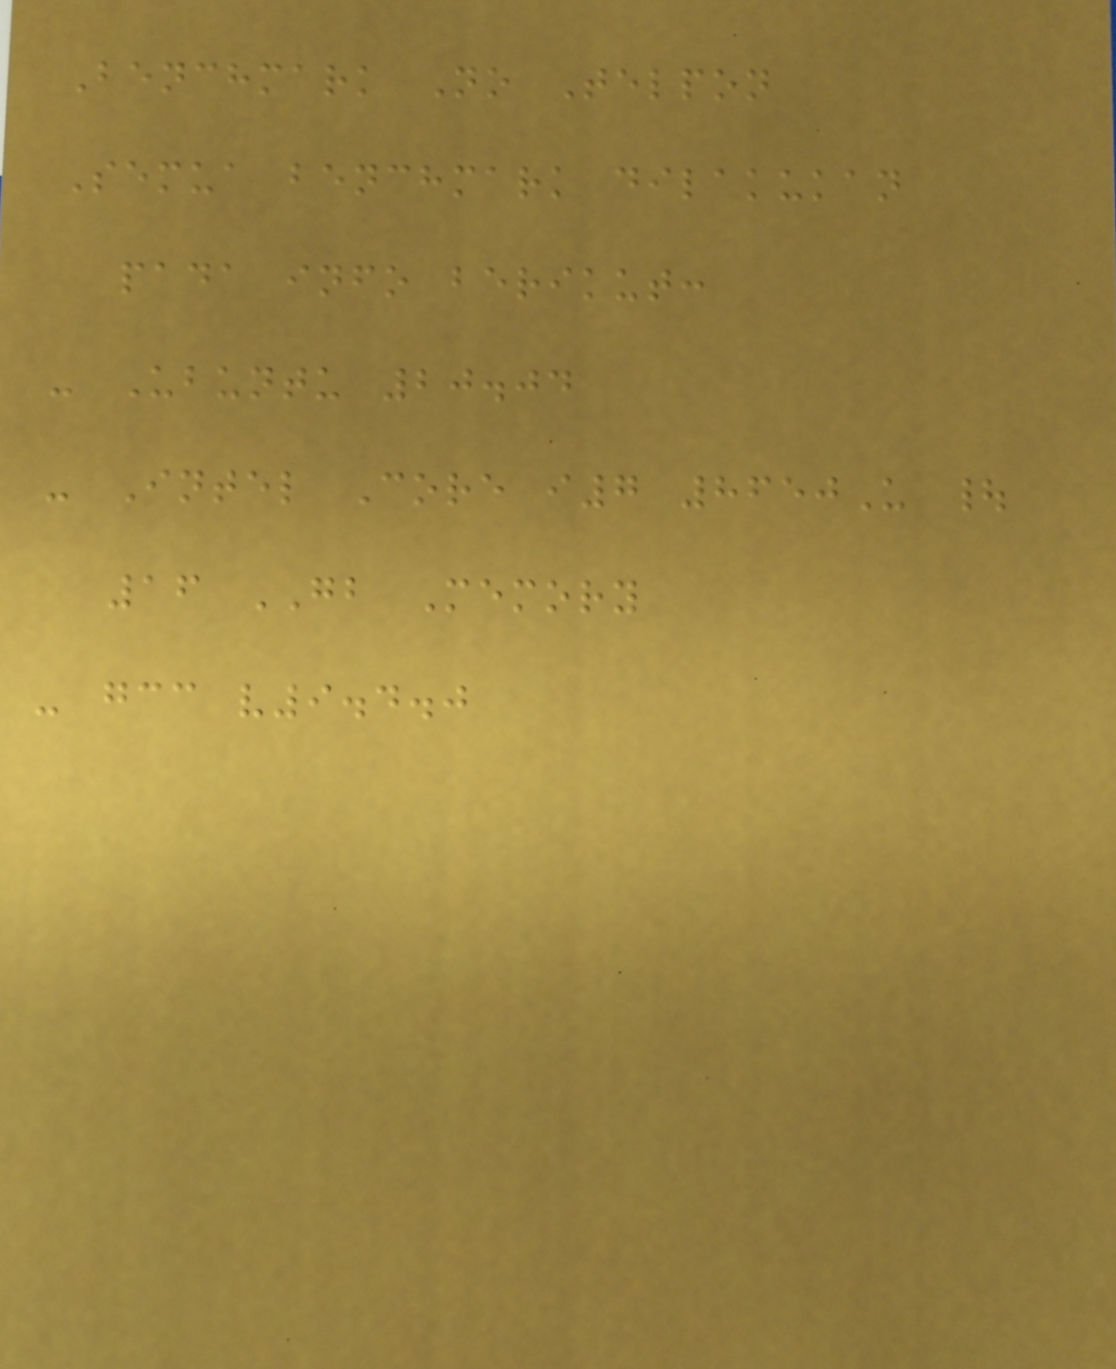Benchmark No Telpon
Semua benchmark dilakukan
pada info berikut:
- Ubuntu 20.04
- Intel Core i7 8650U |
16 GB Memory
- gcc v9.4.0
